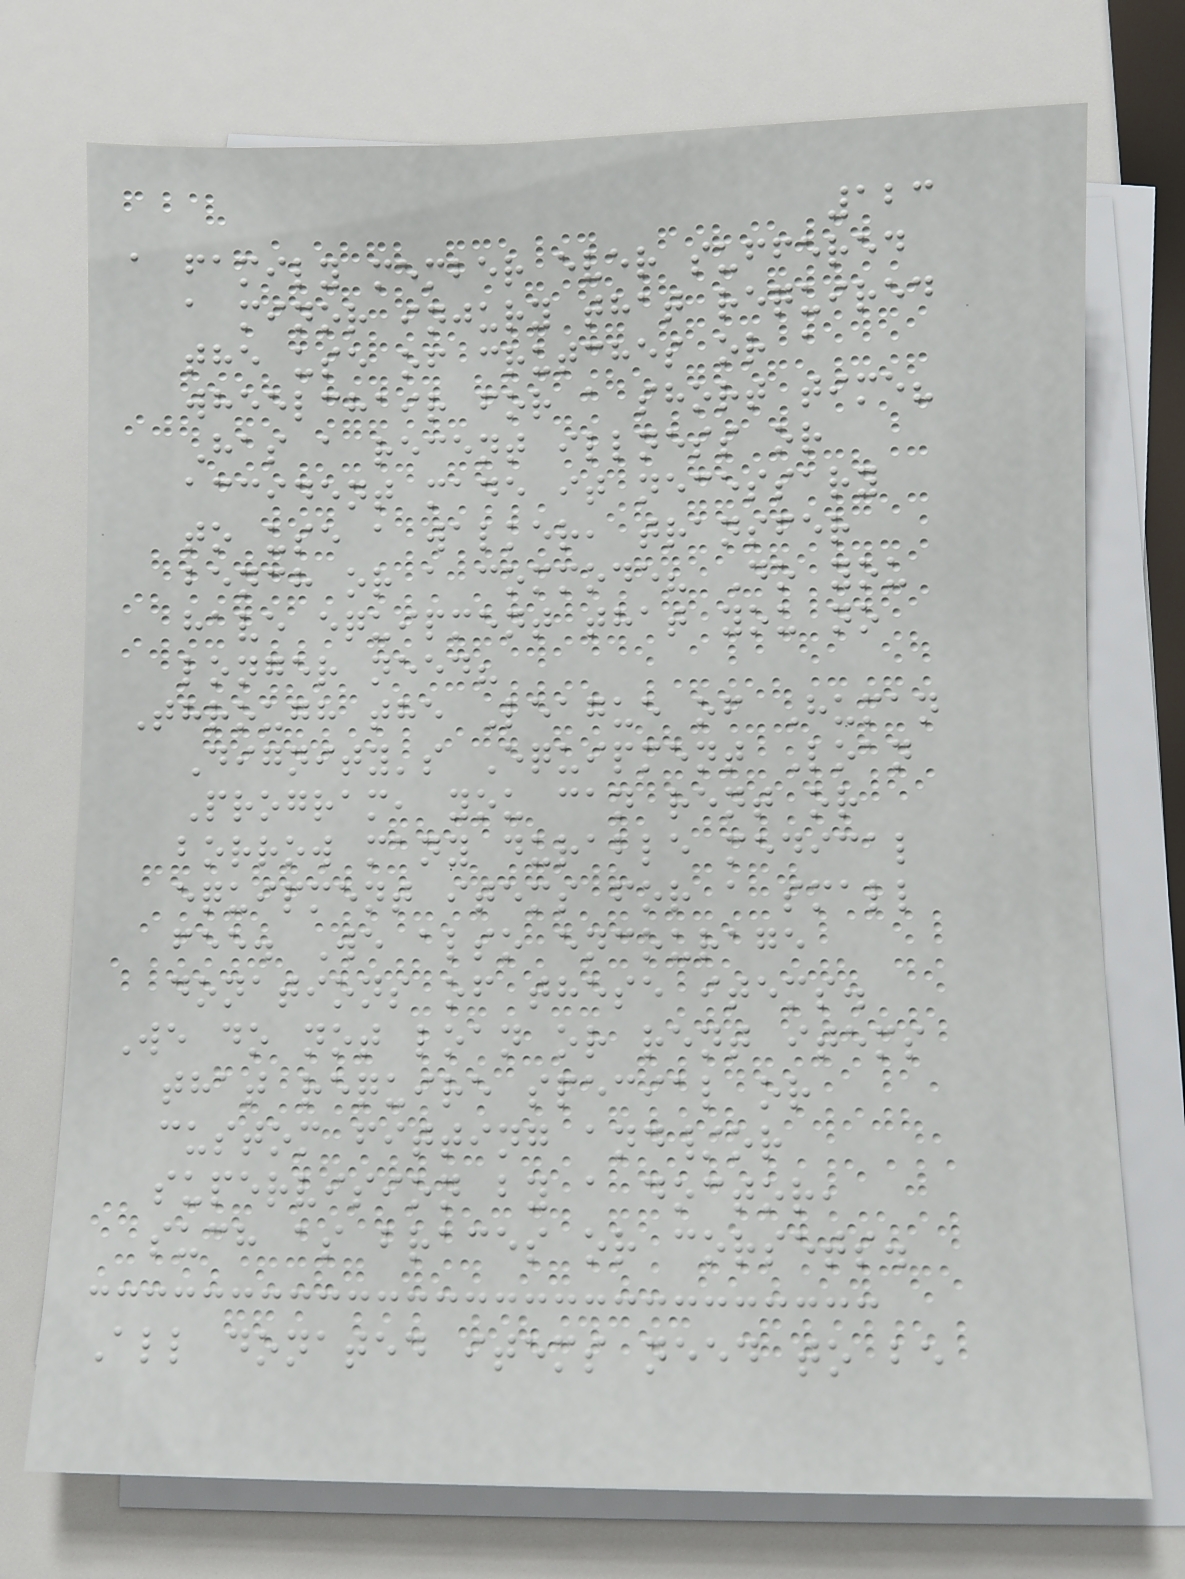123
a family member ever suffered
a minor injury that required
the use of crutches or a
wheelchair for a short time?
Has a recent illness or
accident made it necessary
to use a walker, transfer
bench or a commode? Do you
have equipment that you no
longer need?
Through the League of Human
Dignity's Equipment Loan
Program, you can rent or
borrow many durable medical
equipment items for a small
fee. We also encourage
donations of these items.
We do not loan or rent items
that require special or
custom fitting and/or
supervision by a doctor,
such as braces or corsets.
All donated items need to be
